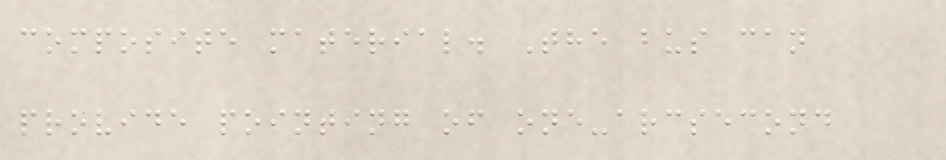composite material. The bus can
provide pointing of one-arcsecond
